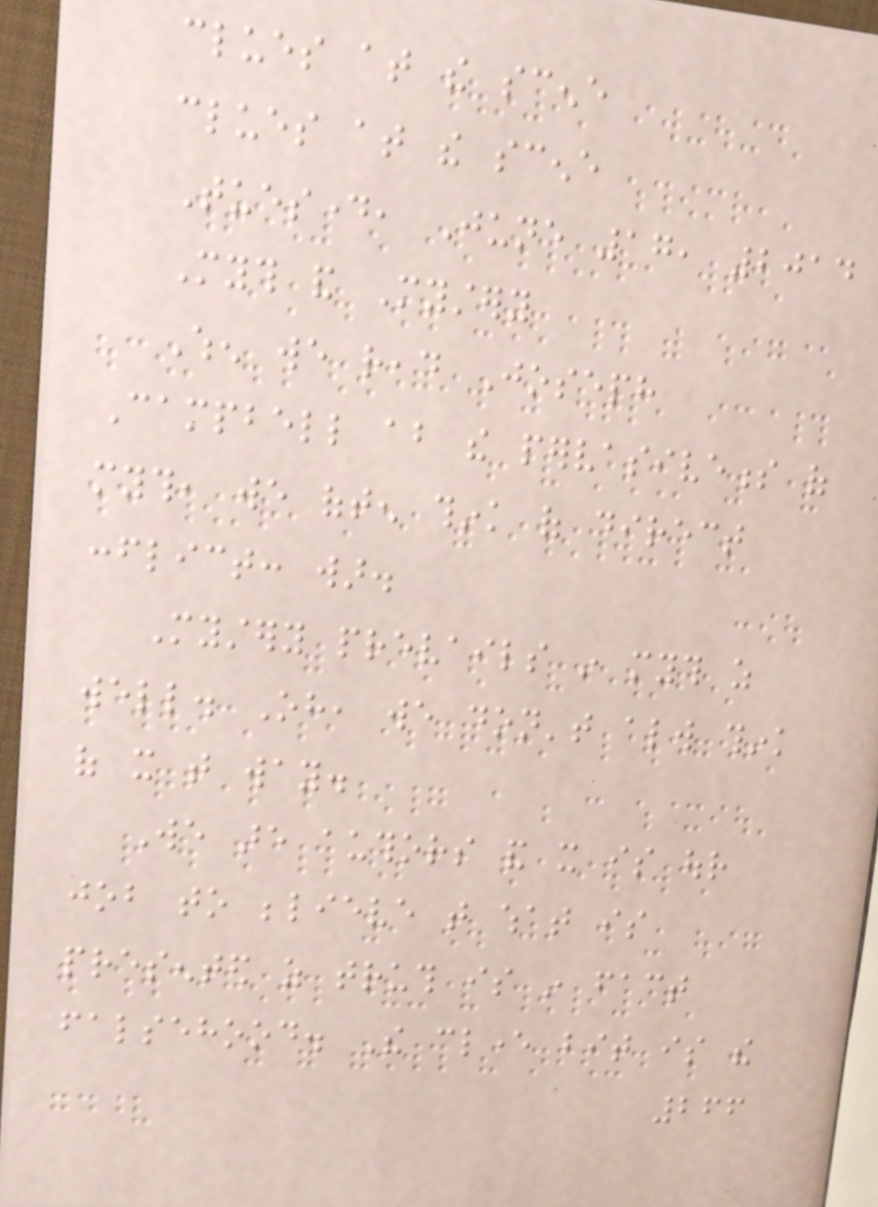clues at the scene
clues at the scene
Tuesday, June 17, 2014
Myth and Mystery
When we read Joseph
Campbell about the pervasiveness of
myth, we often think of direct
conflict: war.
Mystery prevails in myth as
well. Oh, we don't always think
of it that way.
We are authors and it is our
job to believe that what is
presented as truth is in fact
falsehood. The clever bit is the
266
